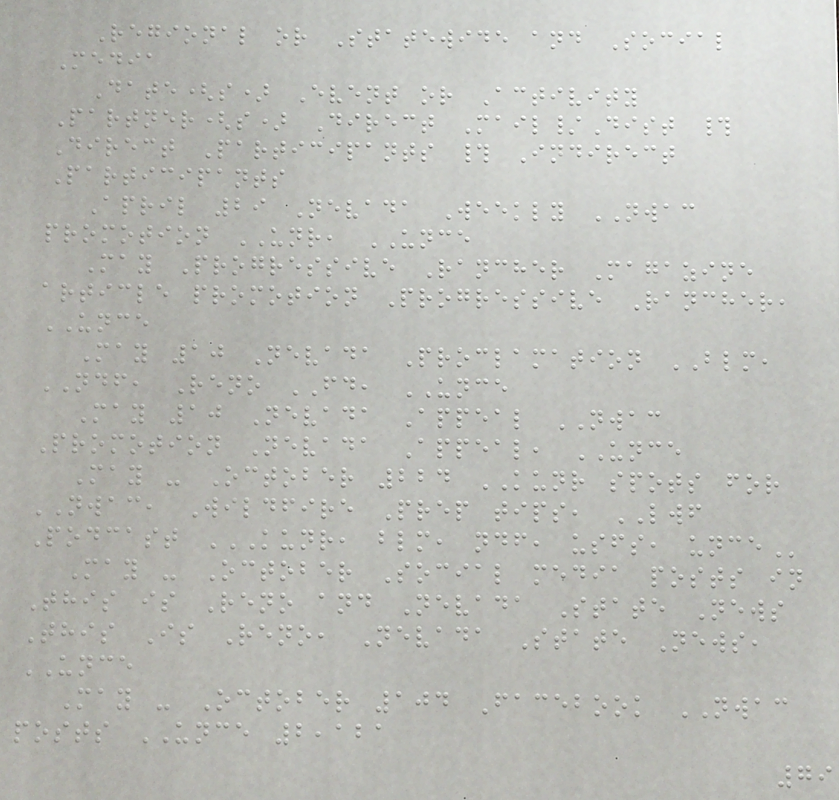Regional or Statewide and Social
Media
Date(s) Event or Activity
Partner(s) Direct Mail/Dist #
Direct Participants # Indirect
Participants
April 29 Nevada Weekly NWAC
promotion UNR, UNCE
May Progressive Rancher Magazine
article promotion Progressive Rancher,
UNCE
May 10 Nevada Proclamation BLM,
NDF, Reno FD, UNCE
May 10 Nevada Appeal NWAC
Promotion Nevada Appeal, UNCE
May - October 224 KUNR spots for
NWAC, Wildfire Prep tips, LWF
Podcast KUNR, BLM, NDF, USFS, UNCE
May - October Social media posts in
This is Reno and Nevada State News
This Is Reno, Nevada State News,
UNCE
May - October 104 Facebook NWAC
posts UNCE 2,121
79
